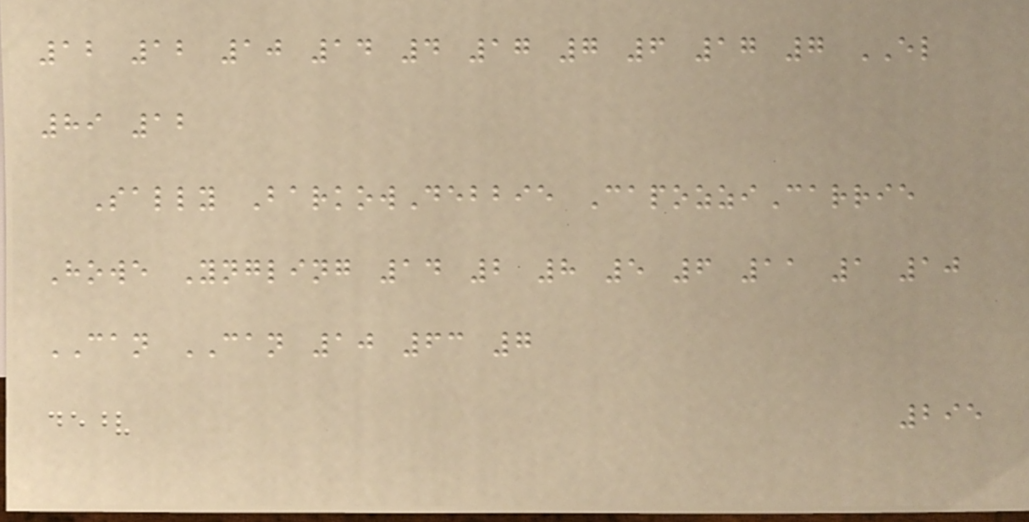12 12 10 14 4 17 7 6 17 7 EL
89 12
Sally BarkowDebbie CapozziCarrie
Howe Yngling 14 2 8 5 6 11 1 10
CAN CAN 10 63 7
295
